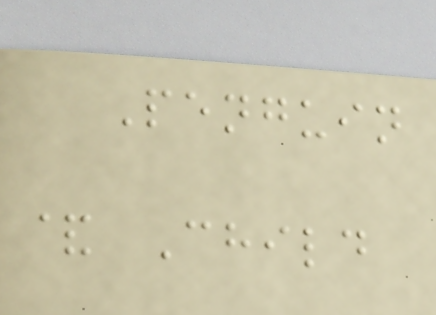Penguin
& Child
